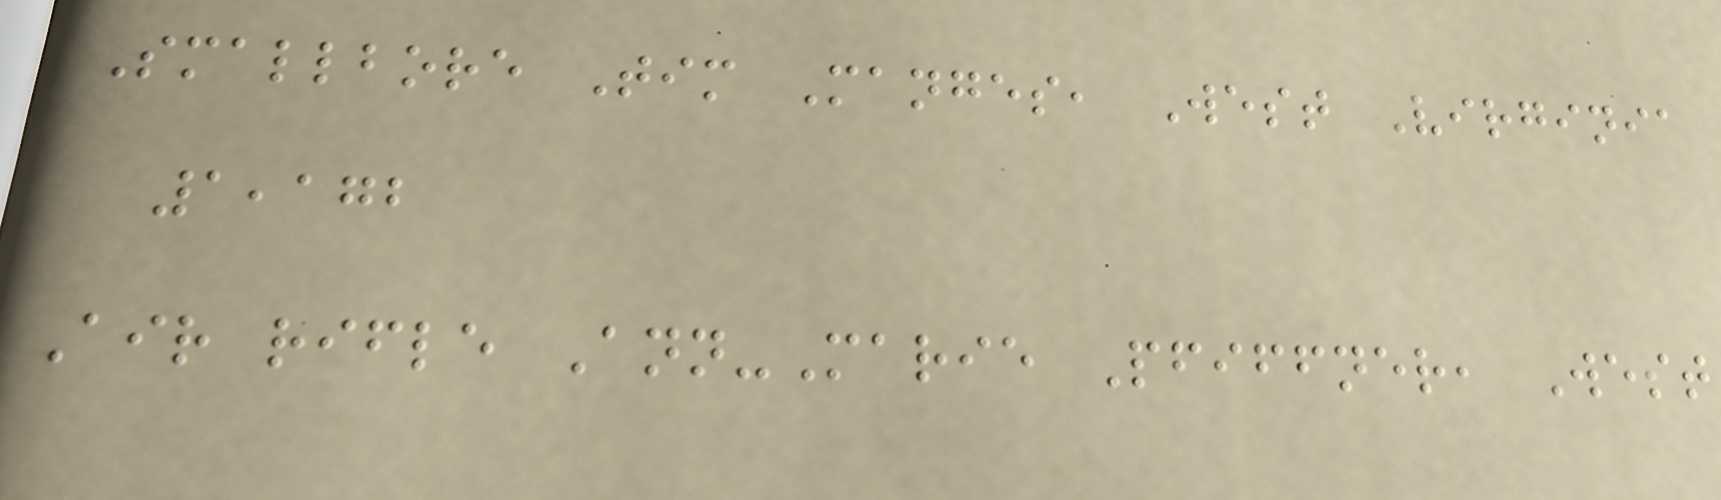Smallbore Tim Manges, West Virginia
1,172
Air rifle Ann-Marie Pfiffner, West
